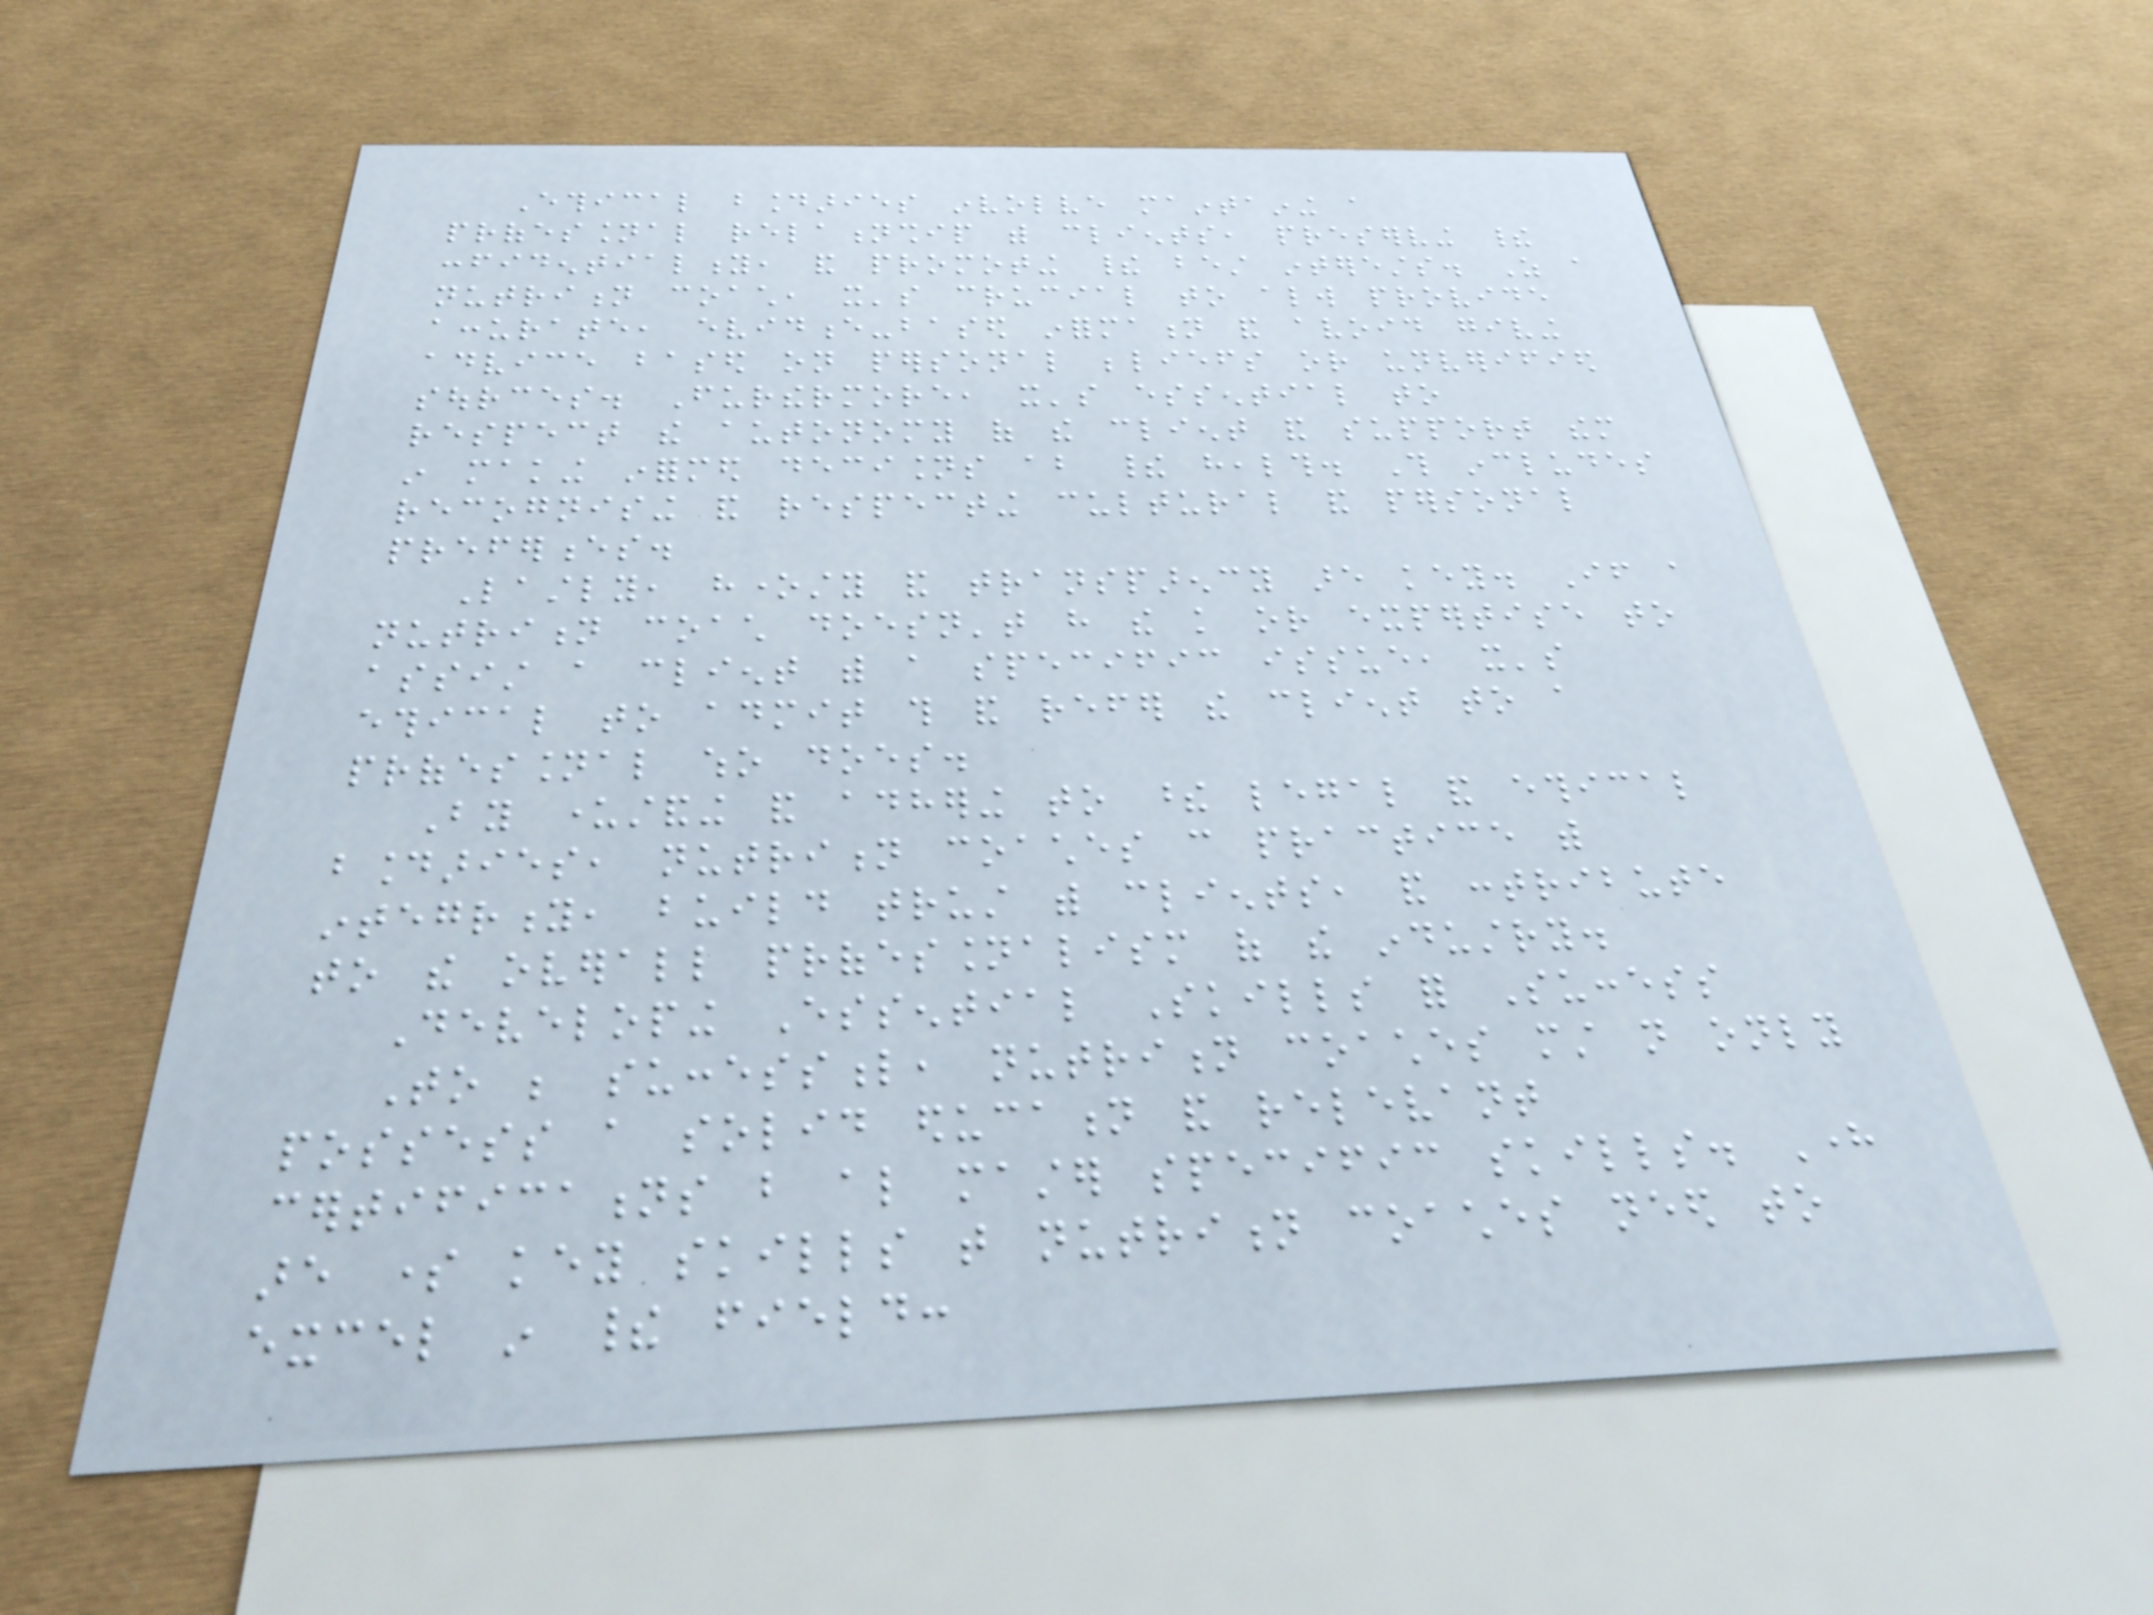Ethical boundaries involve maintaining a
professional relationship with clients, preserving their
confidentiality, and promoting their best interests. As a
nutrition coach, it's crucial to always provide
accurate, evidence-based information and avoid giving
advice based on personal beliefs or unverified
sources. Furthermore, it's essential to
respect the autonomy of the client and support them
in making informed decisions about their health. This includes
recognising and respecting cultural and personal
preferences.
Lastly, honesty and transparency are key. If a
nutrition coach doesn't have the knowledge or expertise to
assist a client with a specific issue, it's
ethical to admit this and refer the client to a
professional who does.
By understanding and adhering to these legal and ethical
boundaries, nutrition coaches can practice with
integrity, build trust with clients, and contribute
to the overall professionalism of the industry.
Developing Essential Skills for Success
To be successful, nutrition coaches must not only
possess a solid education and relevant
certifications but also master specific skills. Here
are some key skills that nutrition coaches need to
excel in their field:
